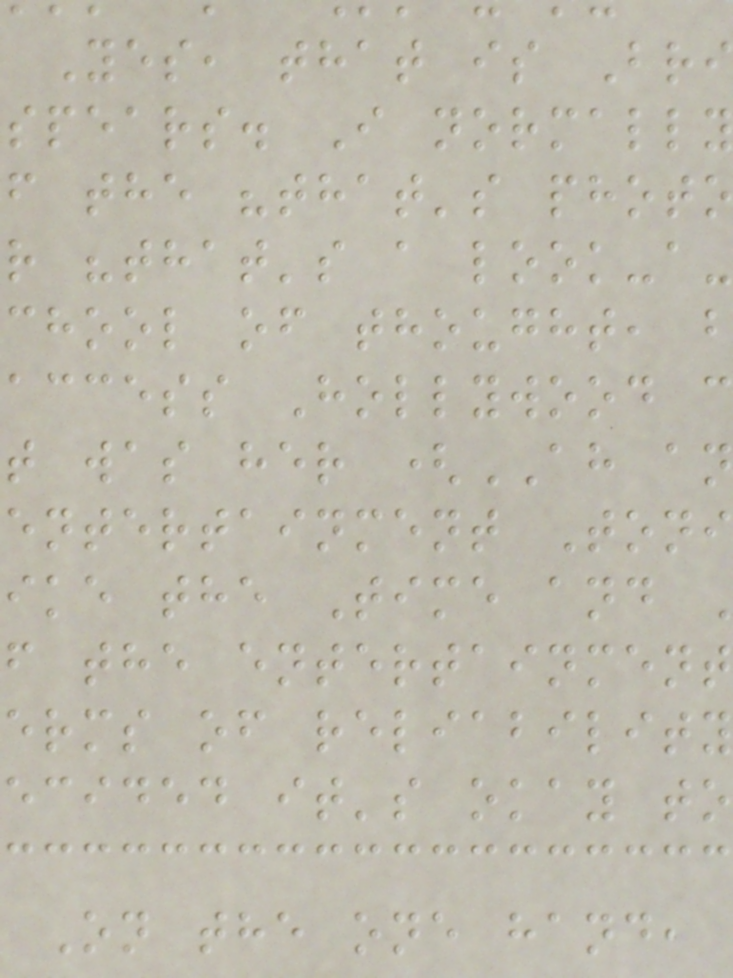Yes, that is Bri
spears. I normally
f the "that's photo
r "that's a look-a-
chool of thought, b
access Hollywood c
t was her (AH an
entertainment Toni
ike the Time and
f the entertainment
erms of reliability
ecided it's okay to
On the one hand,
